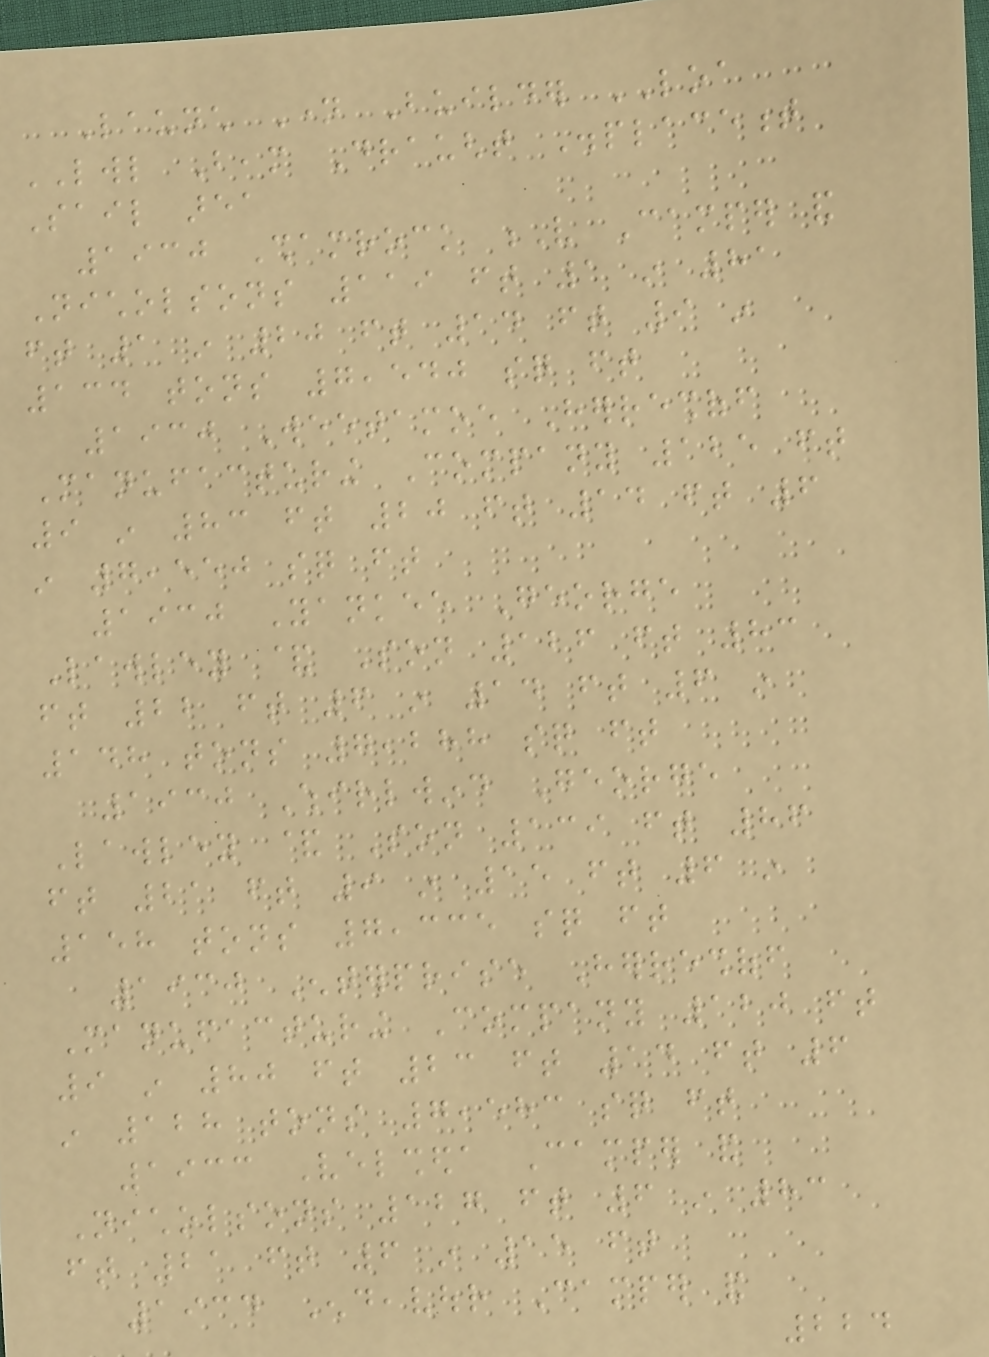Launch Name Builder LOA
LWL Beam Draught Displacement
Sail area
1930 Shamrock V Camper and
Nicholsons 119 ft 1 in 81
ft 1 in 20 ft 14 ft 9 in
134 tons 7,540 sq ft
1930 Weetamoe Herreshoff
Manufacturing Company 125 ft
9 in 83 ft 20 ft 14 ft 6
in 7,550 sq ft
1930 Yankee George
Lawley & Son 126 ft 83
ft 22 ft 6 in 14 ft 6 in
148 tons 7,288 sq ft
1930 Whirlwind George
Lawley & Son 139 ft 86
ft 21 ft 9 in 15 ft 6 in
158 tons 7,335 sq ft
1930 Enterprise Herreshoff
Manufacturing Company 120 ft
9 in 80 ft 23 ft 14 ft 6
in 128 tons 7,583 sq ft
1933 Velsheda Camper and
Nicholsons 127 ft 6 in 83
ft 21 ft 6 in 15 ft
1934 Endeavour Camper and
224
